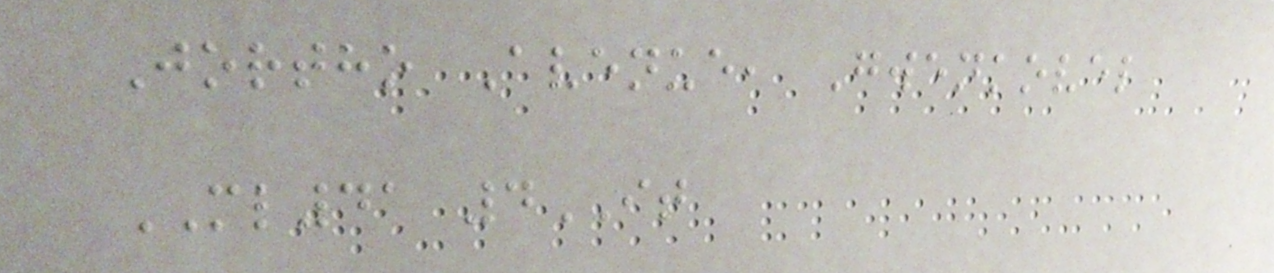Jortho Avenue, Gwenkovel
ML41 4IT
